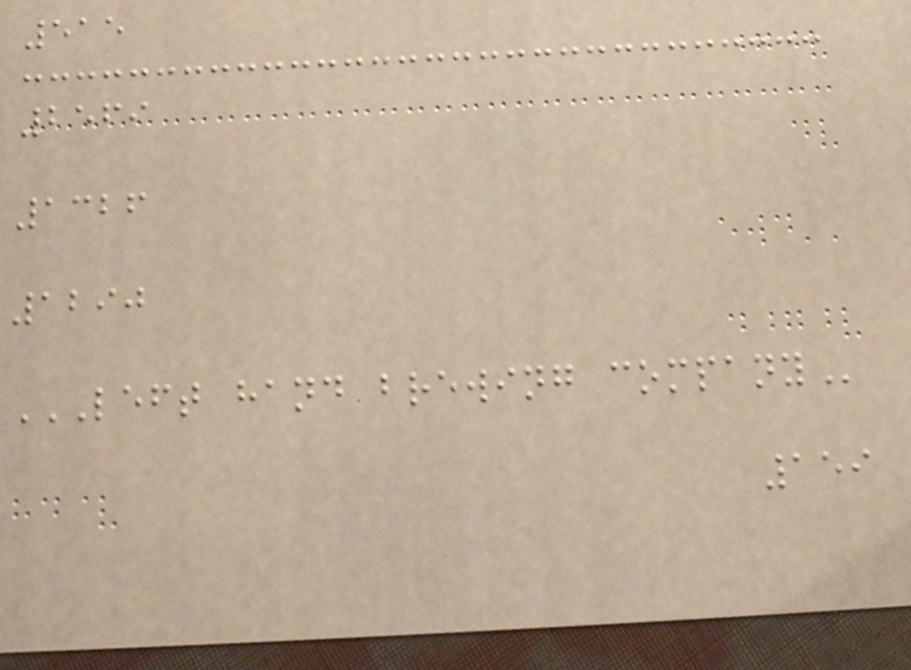515
2569
1326
1290
LEFT HAND BREWING COMPANY
159
